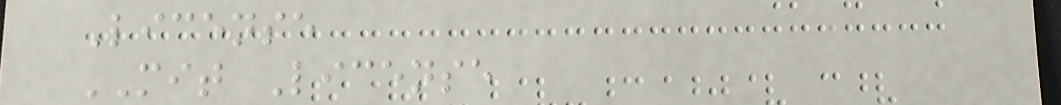License
MIT License
